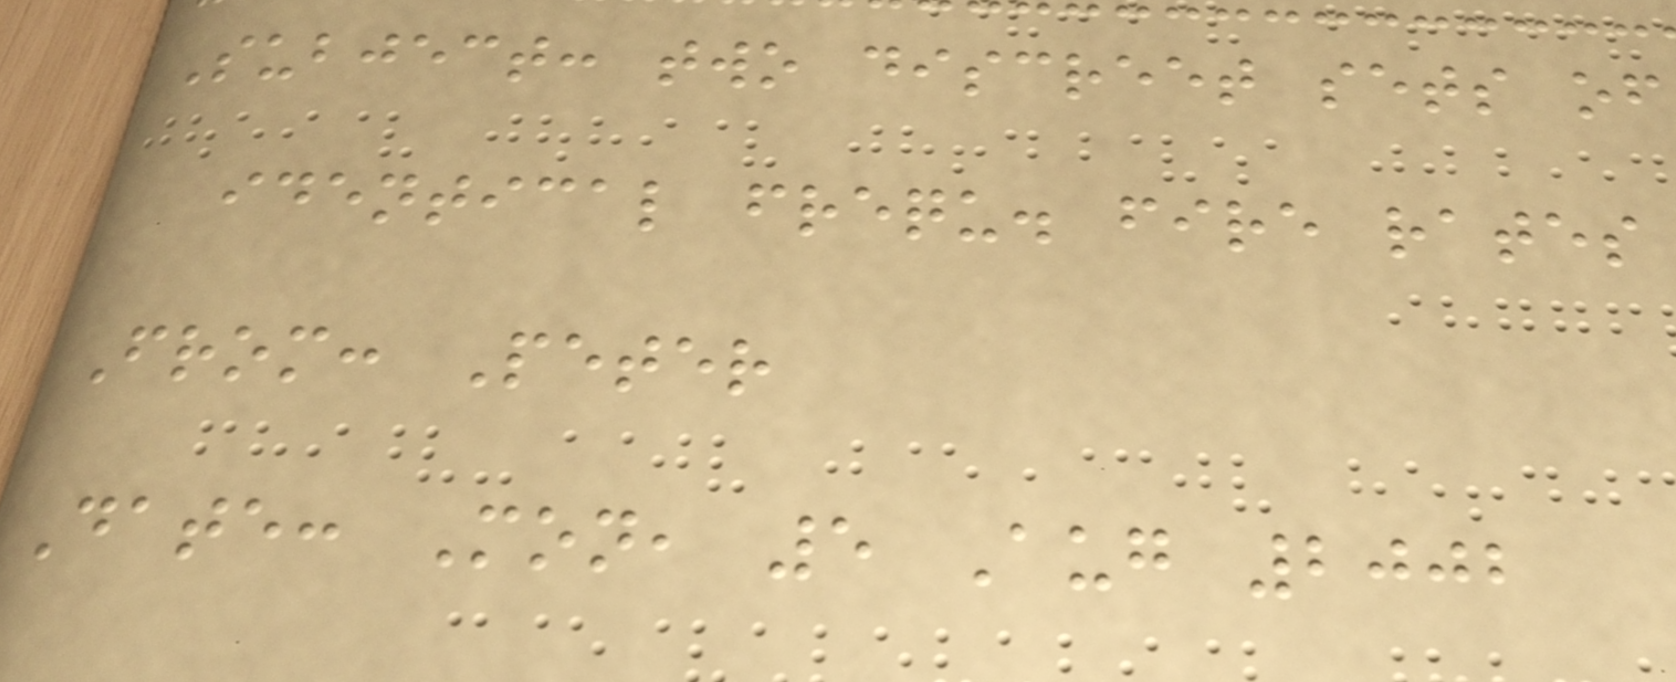Subject: two discreet sets of
identical frequ. fire rates
From: Peter
Date: Mon, 5 Aug 2002
